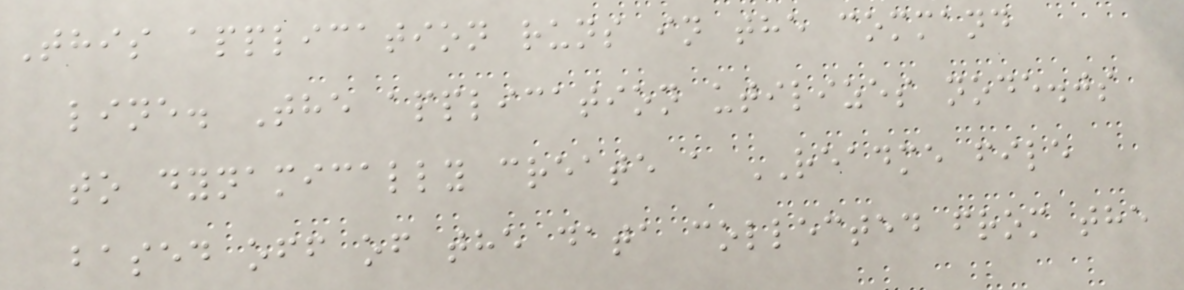This application runs in the command
line. The application utilizes node.js
to dynamically create a README file
based off of the data collected from the
